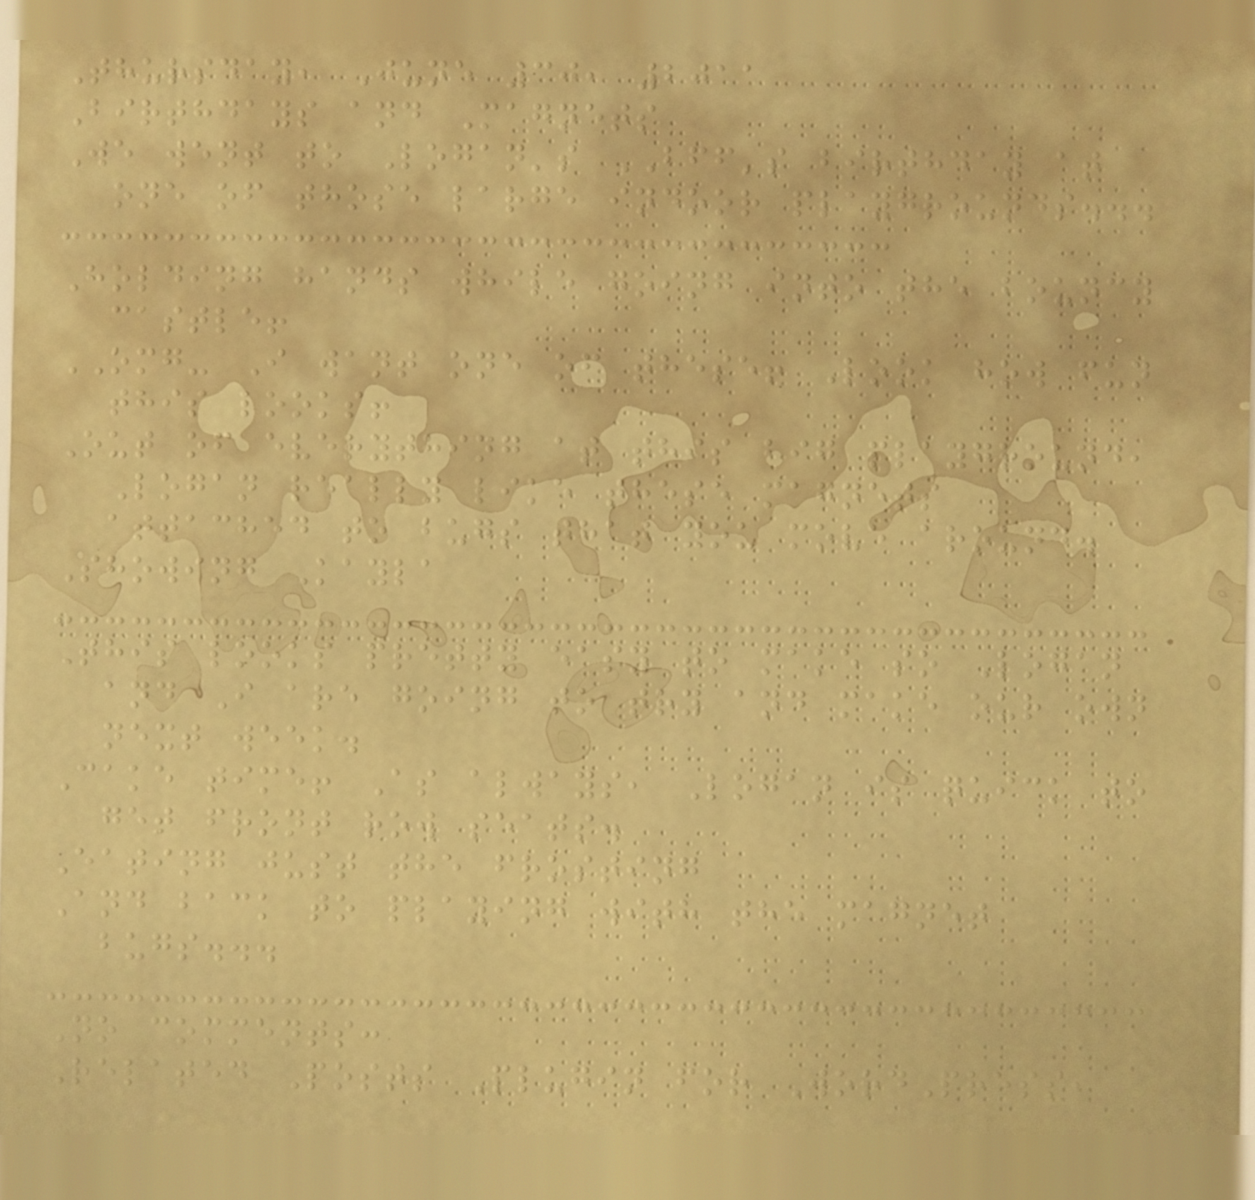Thursday, June 30, 2011
Birthdays and Magnets
We went to Logan's BFF's birthday at
one of those large indoor playgrounds...
Holding hands while going into the bouncy
castle!
OMG- I want one of these! Look how fun
this looks!
Out of everything at this big playground,
Logan really like these magnets
attached to bugs that you move around.
Showing Kayla
This looks pretty easy to make so Logan
and I are going to try and make our own
next week.
Cake time! As always, Logan is quick to
get front row seats.
Eating just the frosting
And back to playing with the magnet
bugs...
No comments:
Related Posts Plugin for WordPress,
